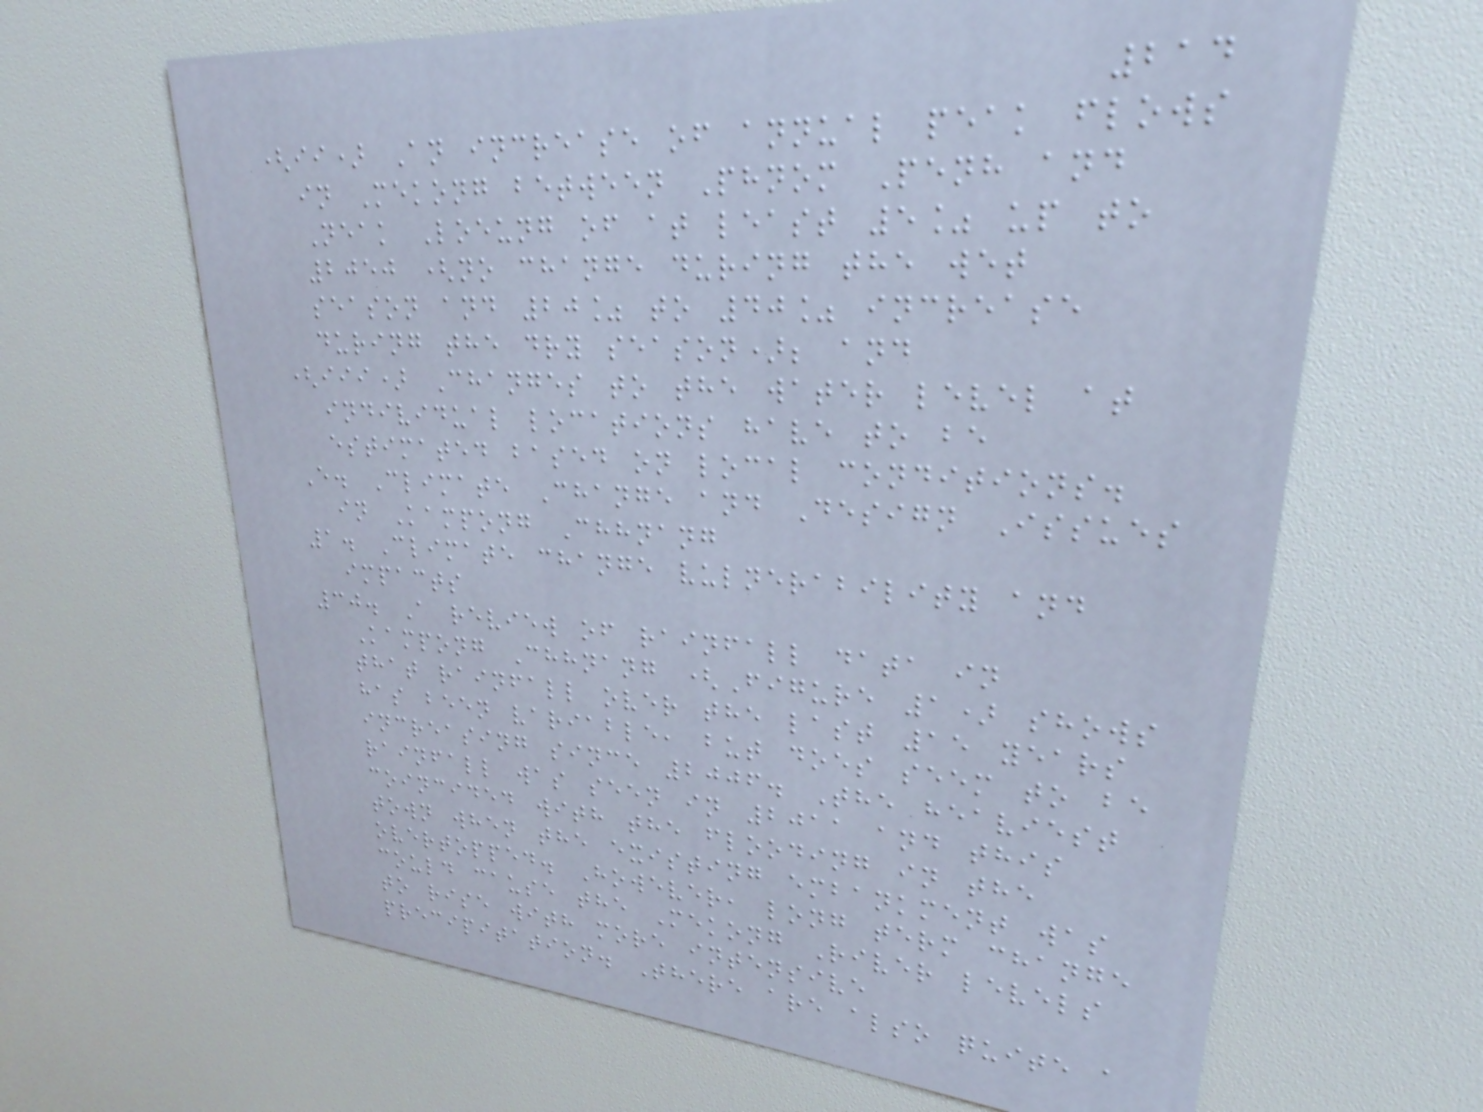214
(ii) An increase of annual peak flows
in Mekong between Phnom Penh and
Neak Loeung of at least 5% up to
2050 (no change during the wet
season and 20% to 40% increase
during the dry season); and
(iii) Changes to the water level at
individual locations have to be
estimated based on local conditions.
E. Climate Change and Design Issues
in Kampong Chhnang
1. Climate change vulnerability and
impacts
30. A review of rainfall data in
Kampong Chhnang (Figure 1) shows
that rainfall over the last 15 years
has been variable, but does seem to be
increasing since 2006. The heaviest
rainfall was seen in 2011 and this
coincided with the flooding in the
town when the existing embankment was
overtopped. However, long term change
could cause the Mekong River levels
to rise with more intensive
precipitation. There are also quite a
